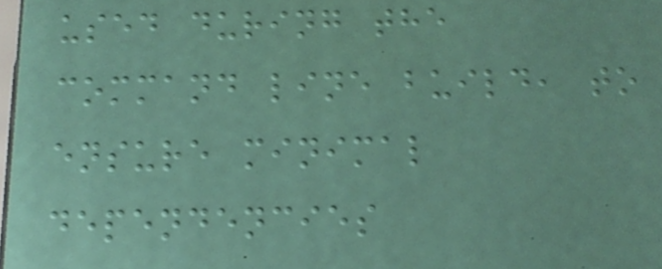used during the
command line build, to
ensure minimal
dependencies
